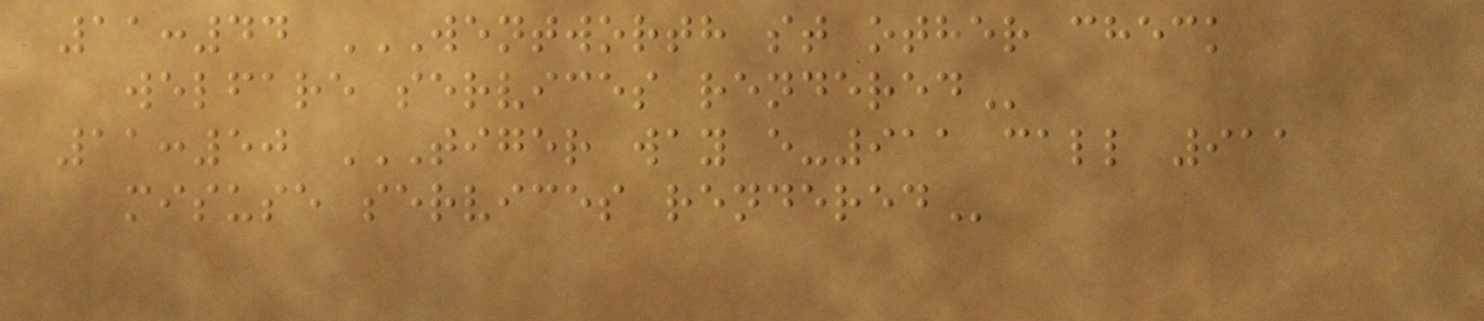11:44 WENTWORTH ST OTHER CHECK
WELFARE SERVICES RENDERED
11:50 TIGER WAY E-911 CALL 911
MISUSE SERVICES RENDERED
